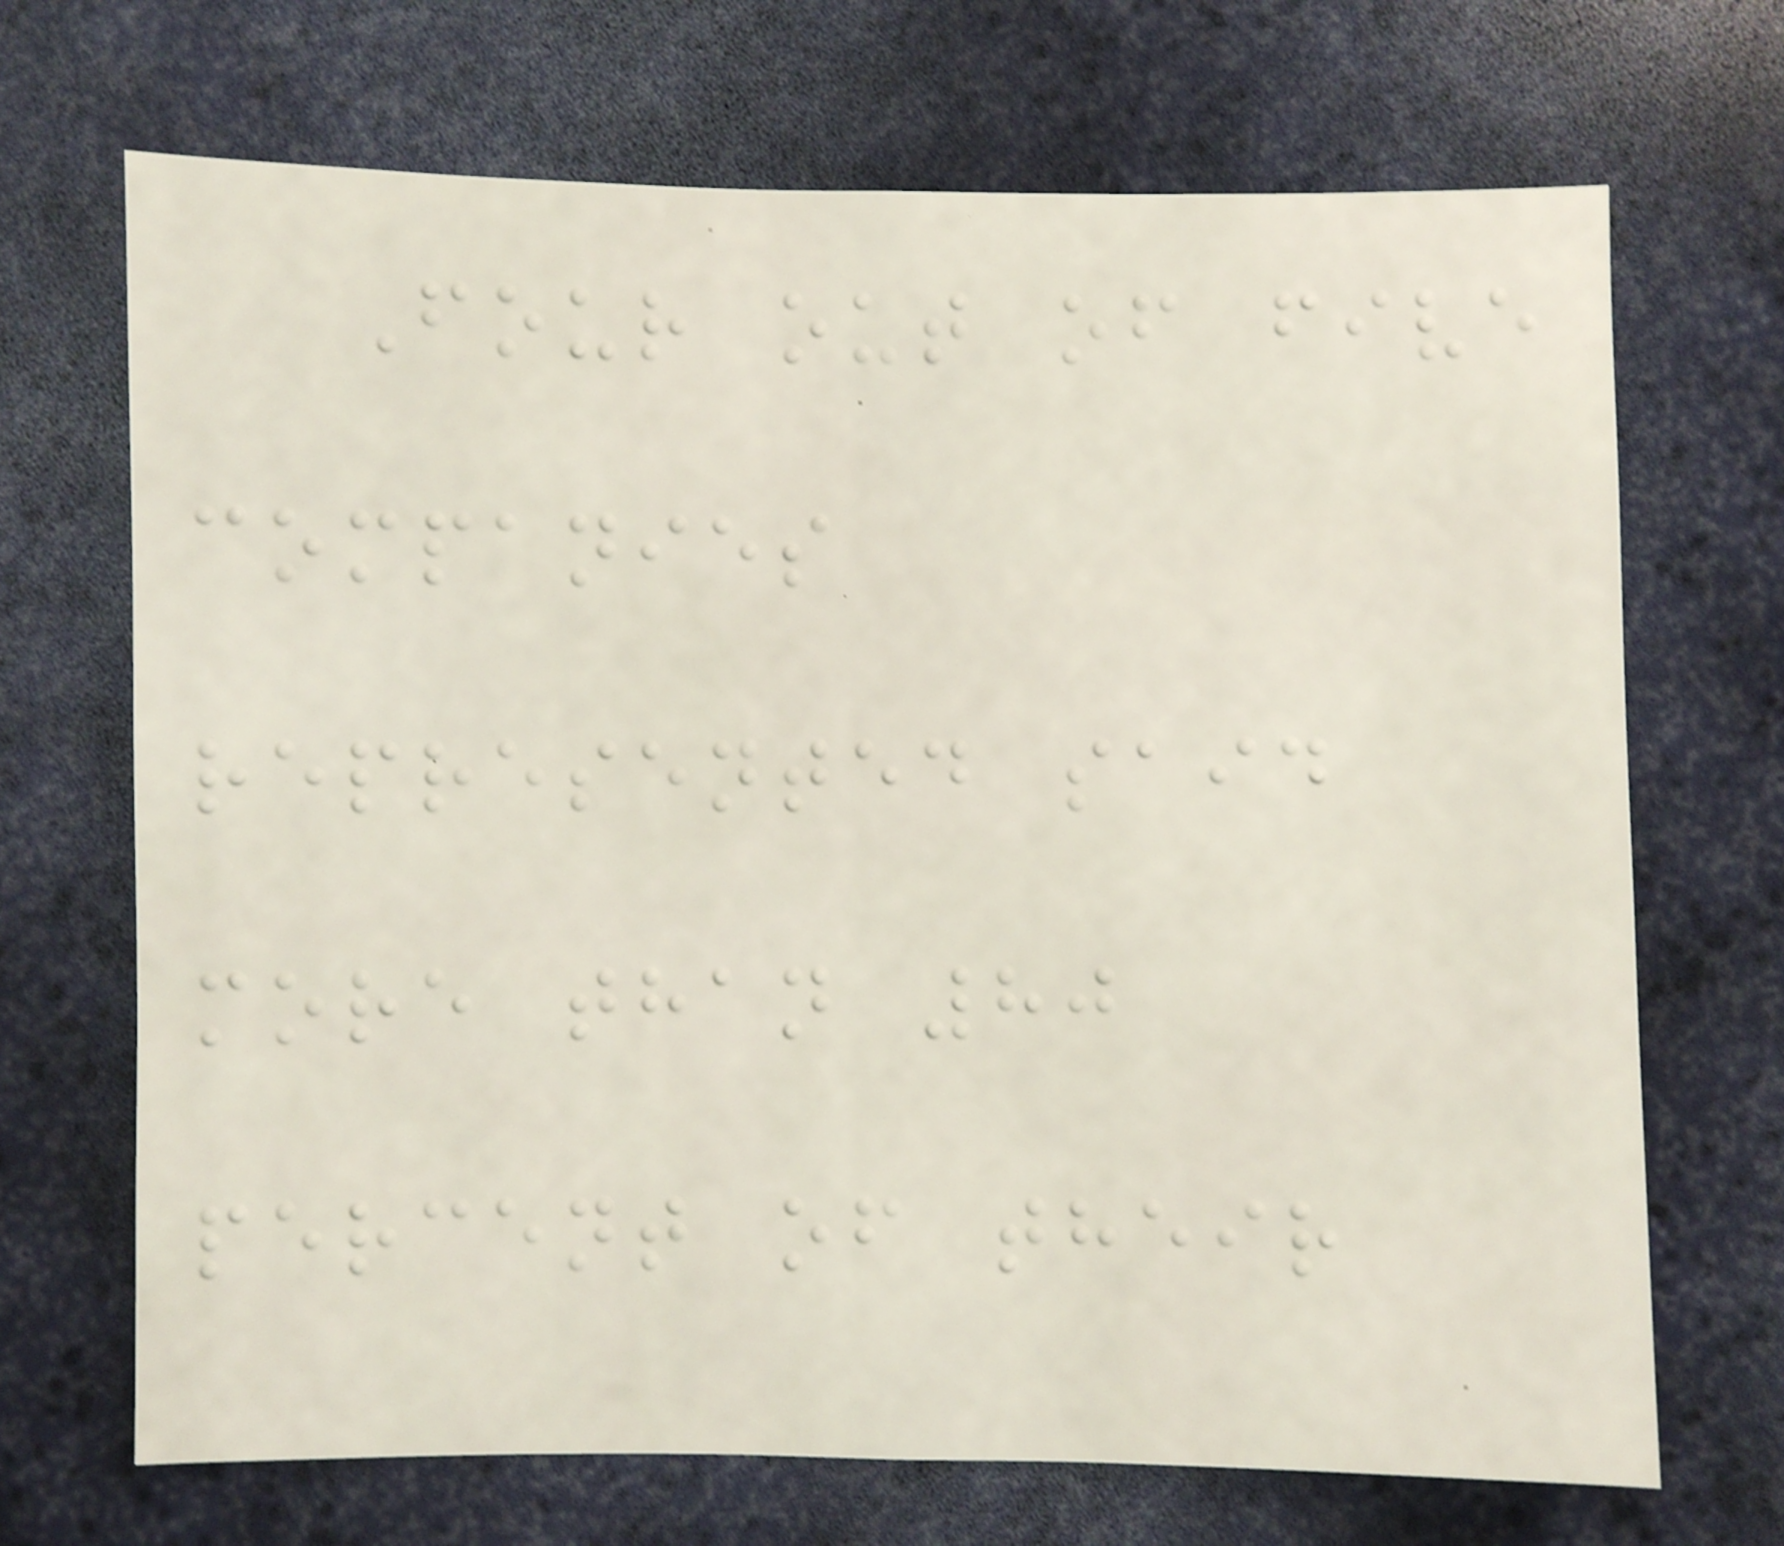Four out of five
companies
represented said
more than 80
percent of their
